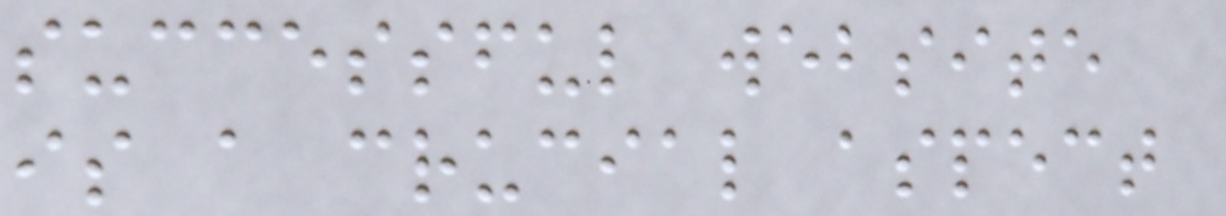successful website
is a crucial aspect
